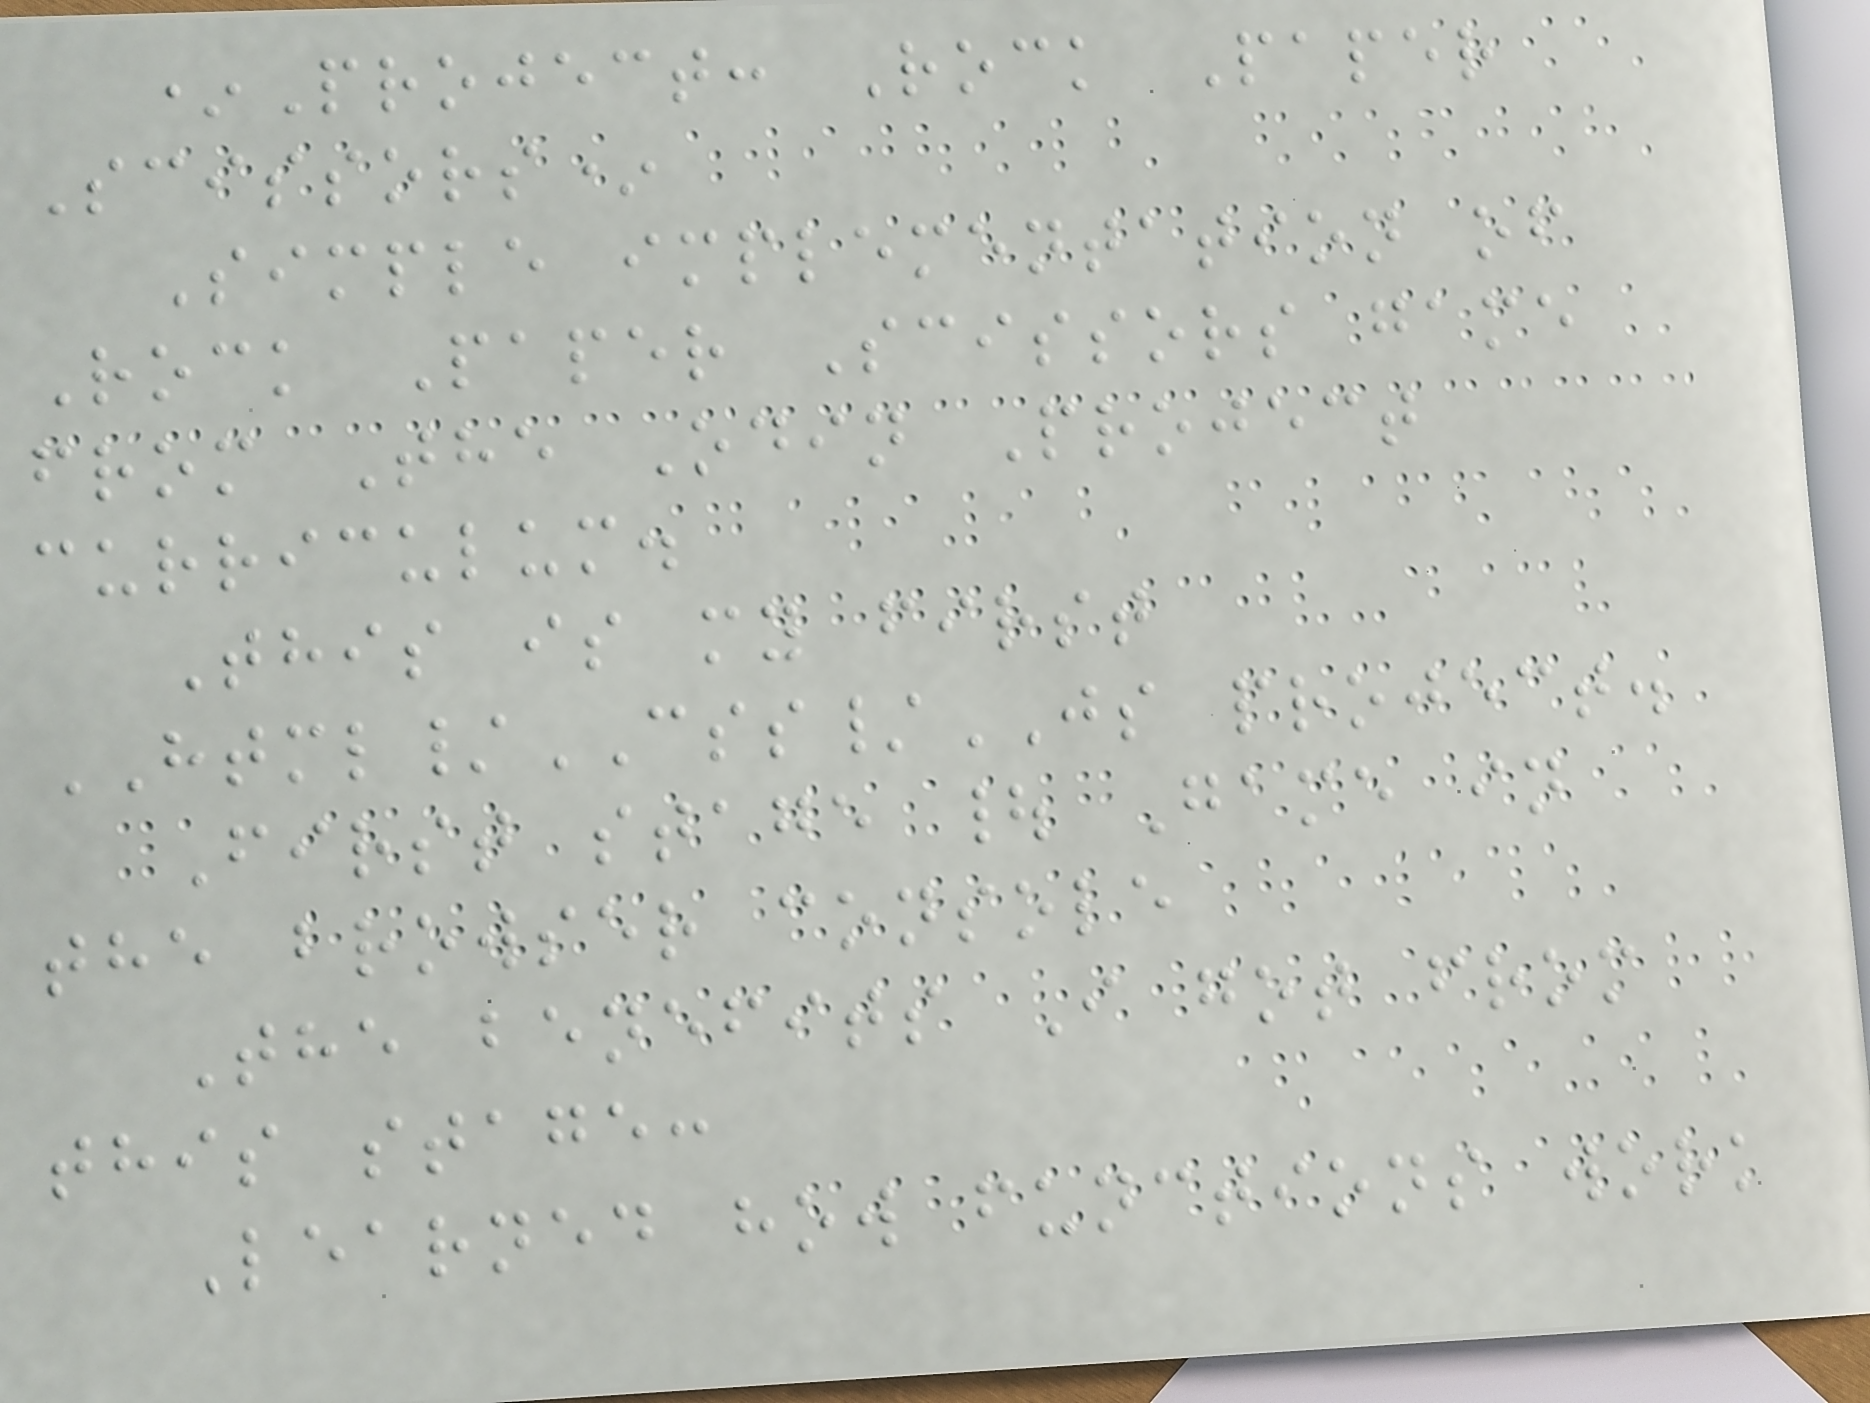*Project: Rock Paper
Scissors*
Simple implementation of
Rock Paper Scissors game
from The Odin Project
curriculum.
This is my first
HTML/CSS/JS project.
First stage | Game in
the browser console
The benefits I got from
this stage:
Learned how functions work
